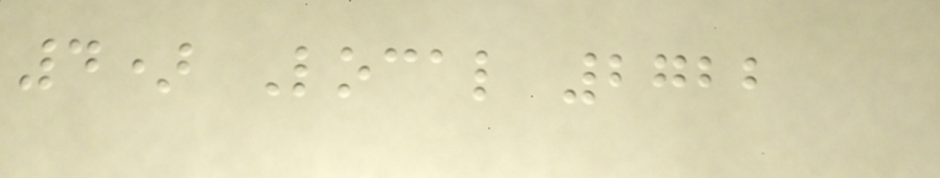4) Local 2722
